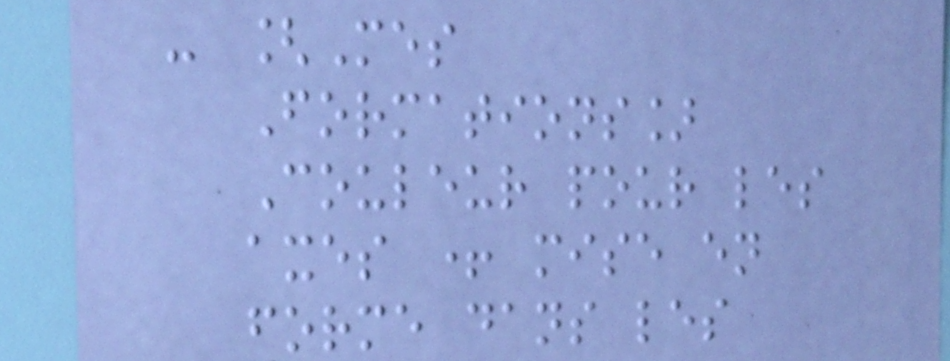- [Mes
Formations]
Couleur pour les
axes + mise en
forme dans les
